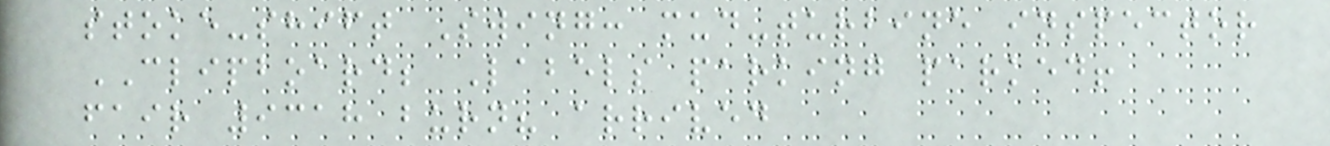stoke-shift Swing: mud-turbine inspector
CLIPBOARD; Labels parking parked!
fair 9318 burn? arrived
